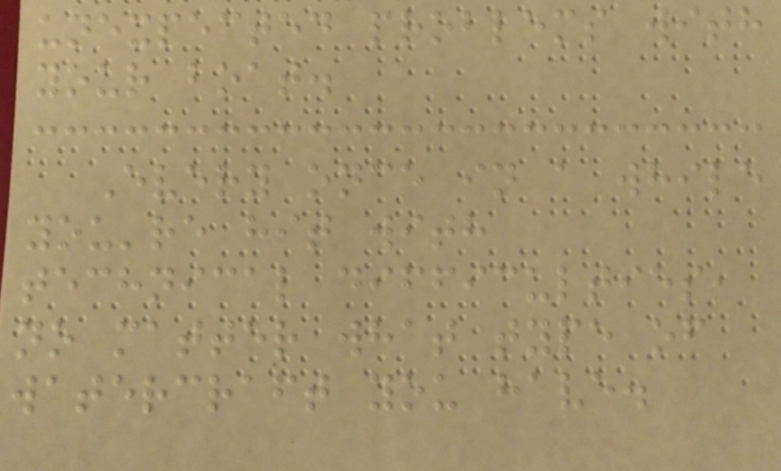unexpected problems with
your boat.
Every once in a while
you're hit with
technical difficulties,
no matter what type of
watercraft you have.
